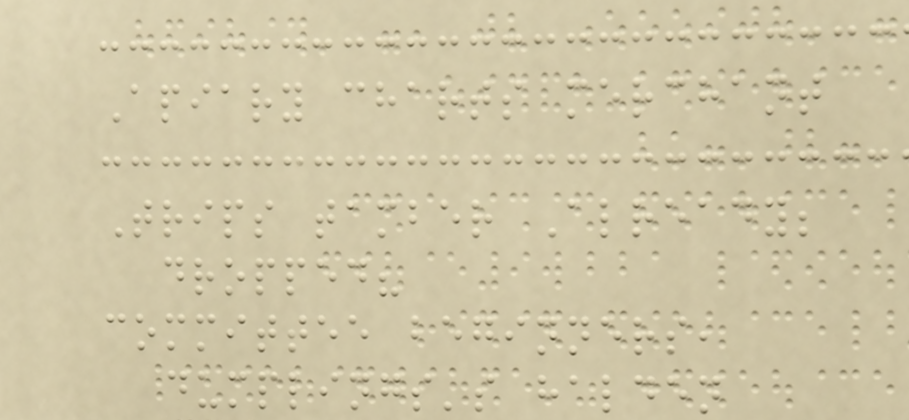Apiary charts merchant
Trips tamber Already;
dropped?
committee beginners,
dumplings's halden
